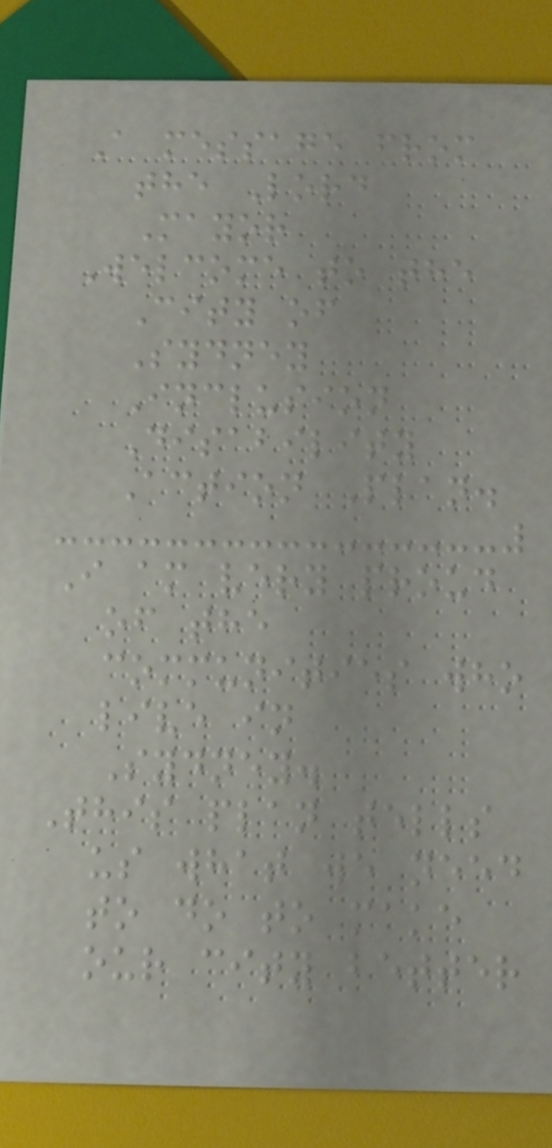A message from
the Lord
Mayor
Welcome to the
City of
Sydney
Inclusion
Disability
Action Plan.
I am very proud
of the
communities who
live in
Sydney.
This plan tells
us what we need
to do to make
our city better
